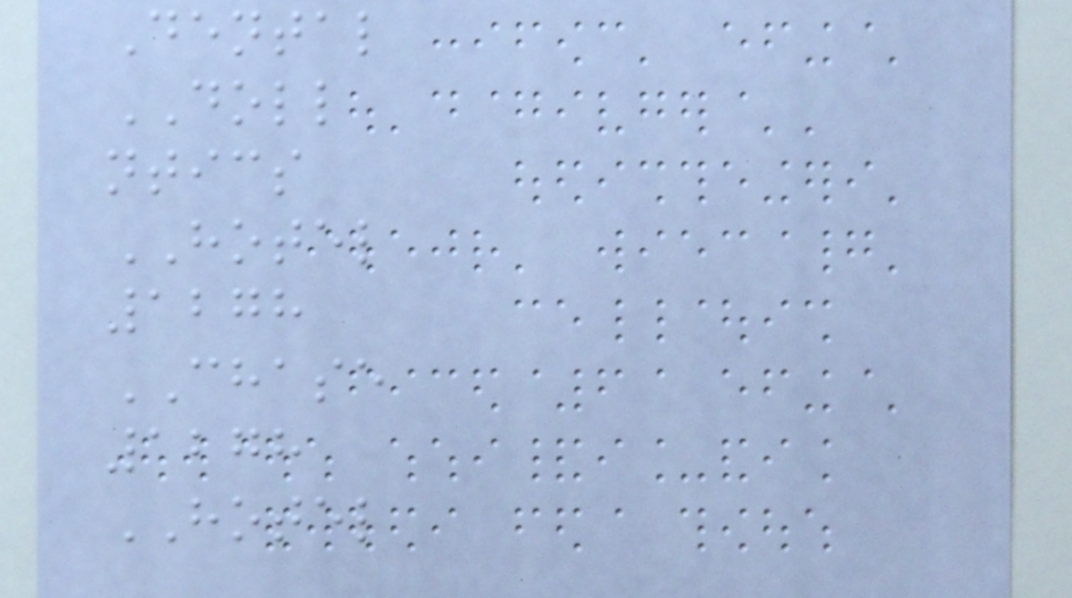Dental
DOLL
ntics
HOTEL
1278
CHASE
1278
HOTEL
